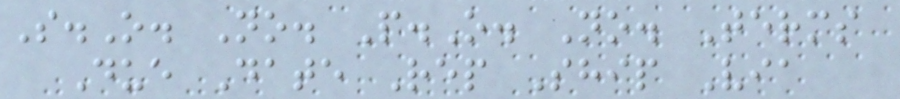S.O. No. P.O. No. Terms
Due Date Rep Ship Via
